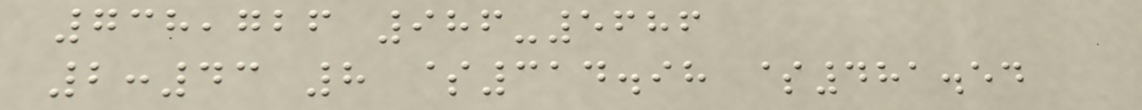738,726 986-5686
2:43 8 $314.98 $481.54
